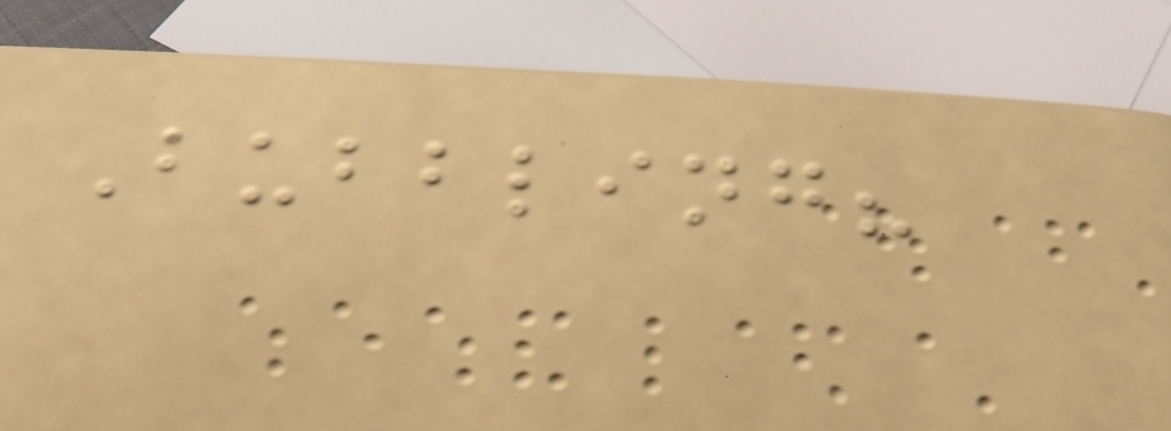Bubbling?
